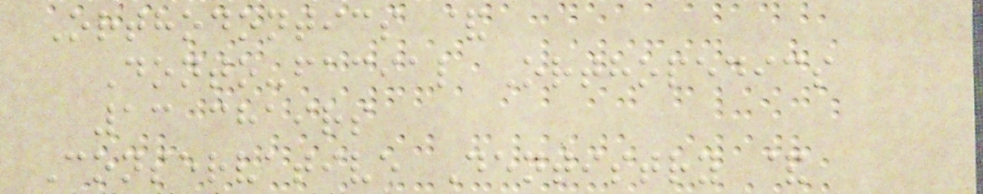Orthodontics &
Donto-facial Orthopedics
13 chairs
Conservative Dentistry &
